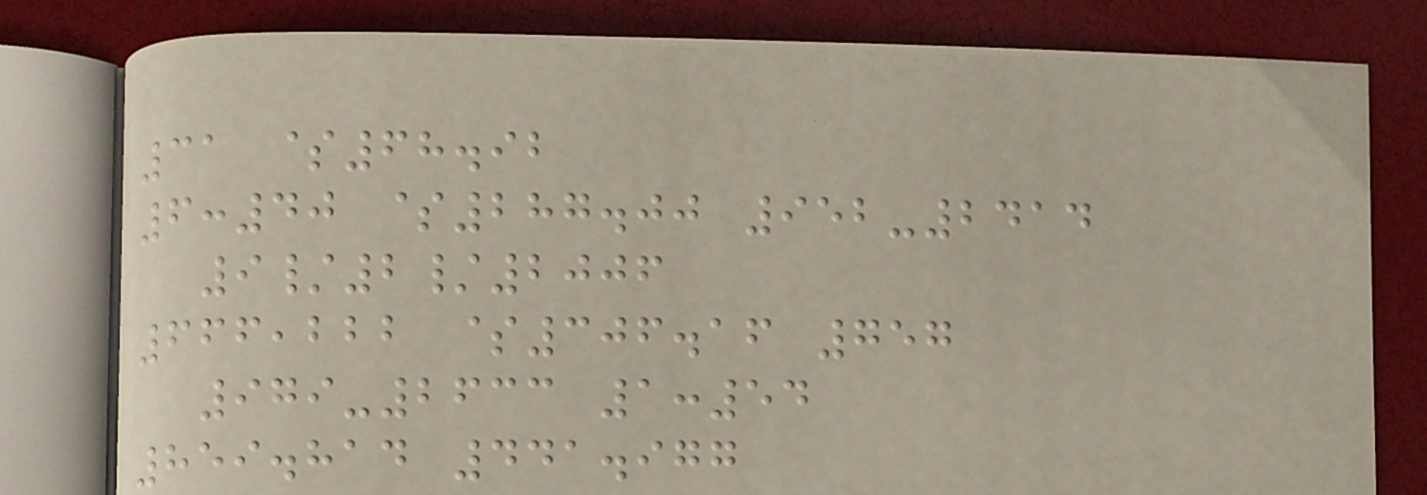31 $68.92
6:40 $287.00 952-2414
9/2/2006
666,222 $306.16 757
979-2633 1:54
859.814 441.977
